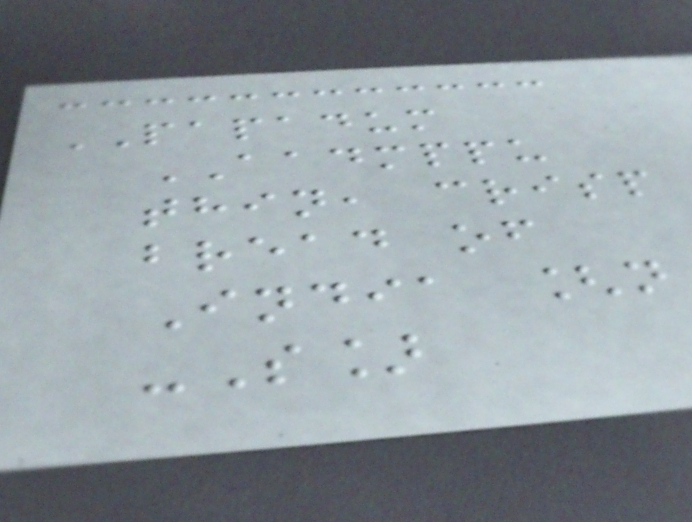PAPADUM
AADMPPU
thin, crisp
bread of
India [n
-S]
